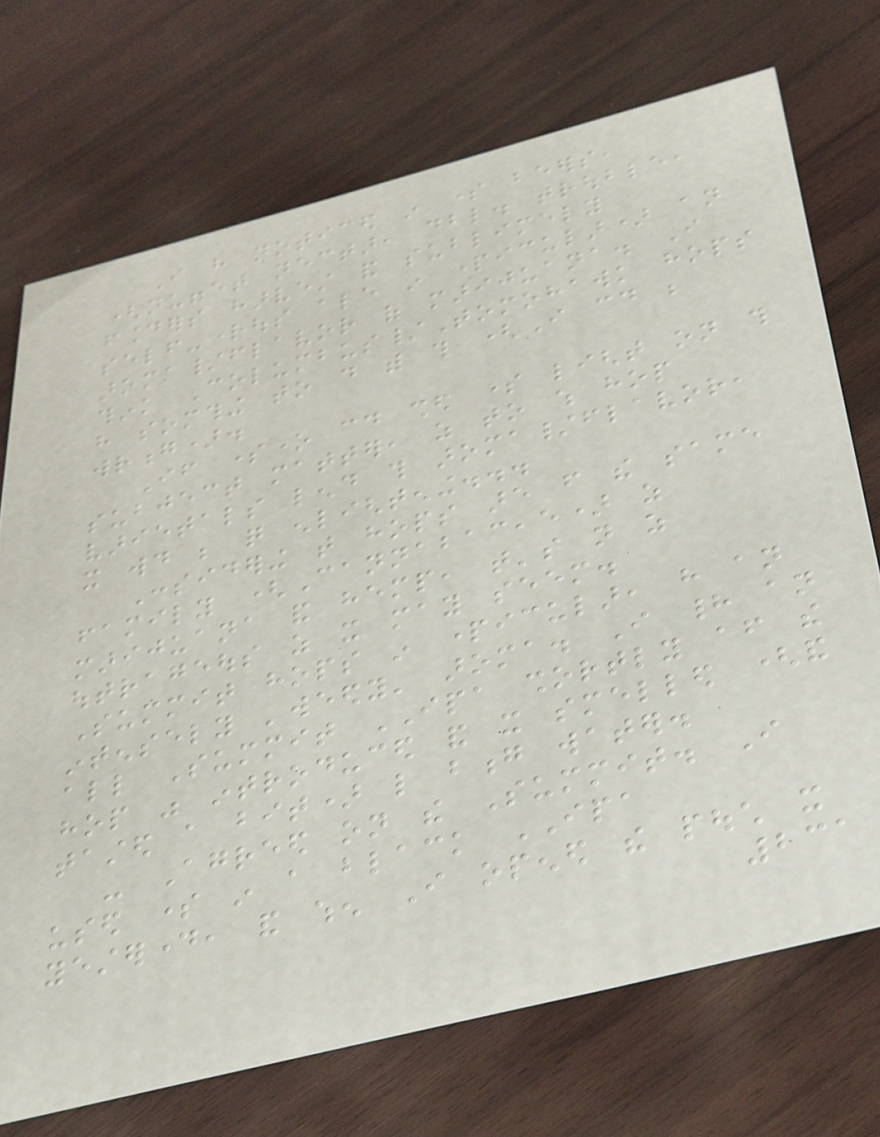I have noticed in some beers,
(nugget nectar, dbl. trouble,
founders harvest and sublimely
self-rightous ale in particular) an
aroma/flavor of marijuana. I
think Columbus/Tomohawk hops
have somthing to do with this (I could be
wrong).
If someone could shed some light on this
subject matter, as to which hop
varietals lend this aroma/flavor,
it would be quite enlightening...
Considering that hops are from the same
family (Cannabaceae) as
marijuana and hemp, that's not as
outrageous as it may seem.
Summit hops in particular, have an
intensely 'weedy' aroma. I had an
all Summit IPA shortly after the
hop was introduced and it smelled (and
tasted a bit) like bong water.
- Agreed on the Summit. I
used some in a black IPA
yesterday, and when I opened the pouch it
231
